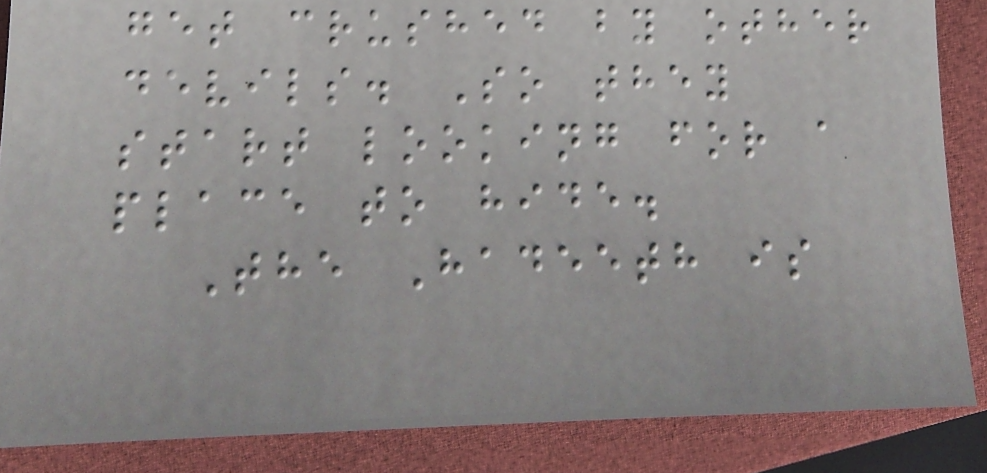get crushed by other
devils. So they
start looking for a
place to hide.
The Hadeeth is
